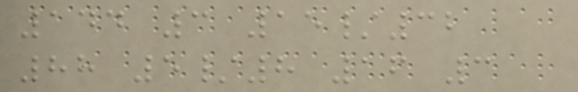144 3 15/32
88 5/8 16 3
